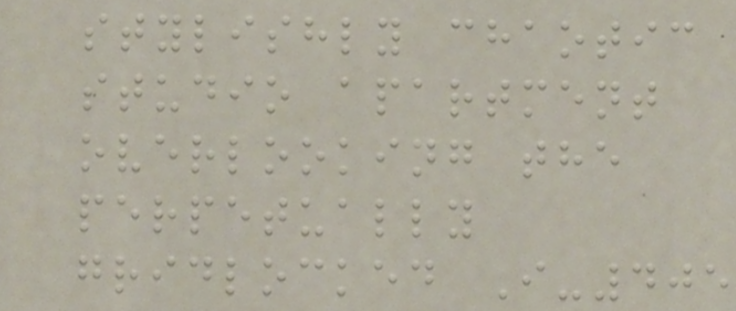stylishly chaotic
studio apartment
overlooking the
perpetually
gridlocked I-405
